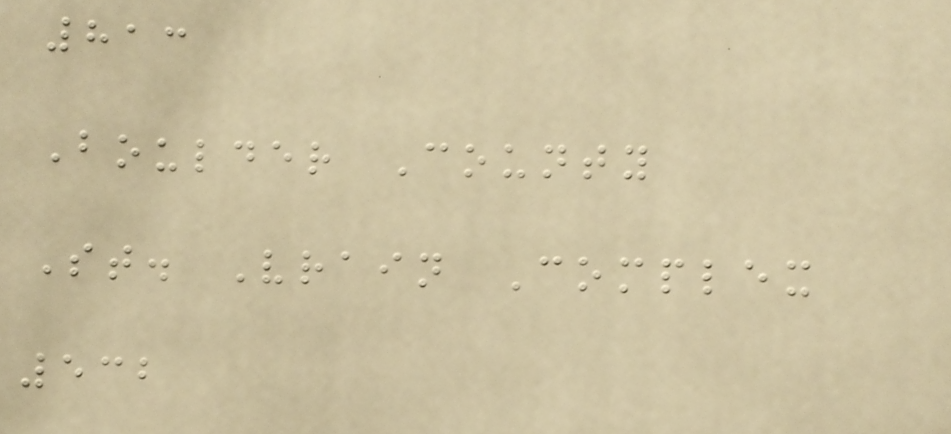813
Boulder County
St. Vrain Complex
532
